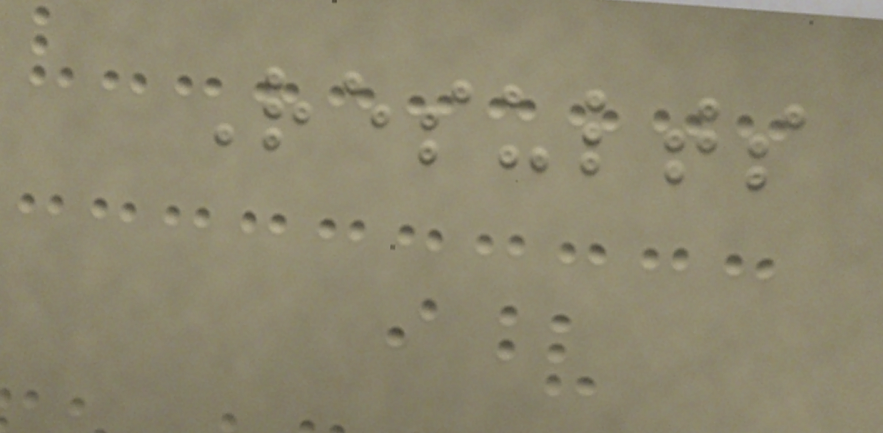Results
